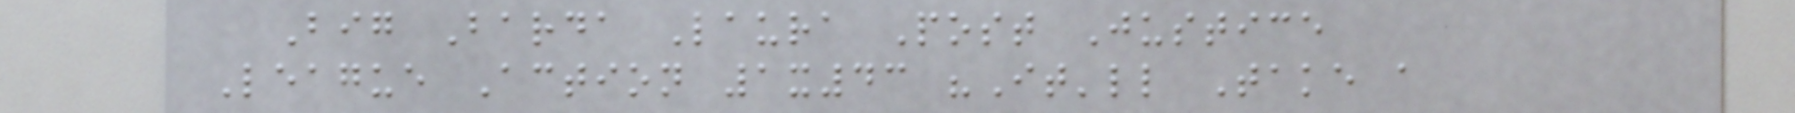Big Barda Laura Post Justice
League Action 1x43 "It'll Take a
